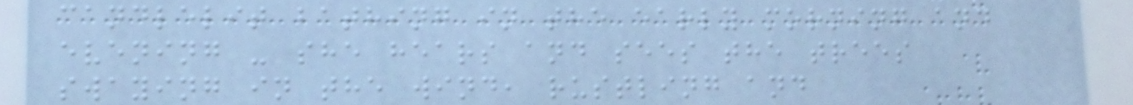candlelit bathing in the early morning and
evening - she hears and sees the trees
swaying in the wind, rustling and
